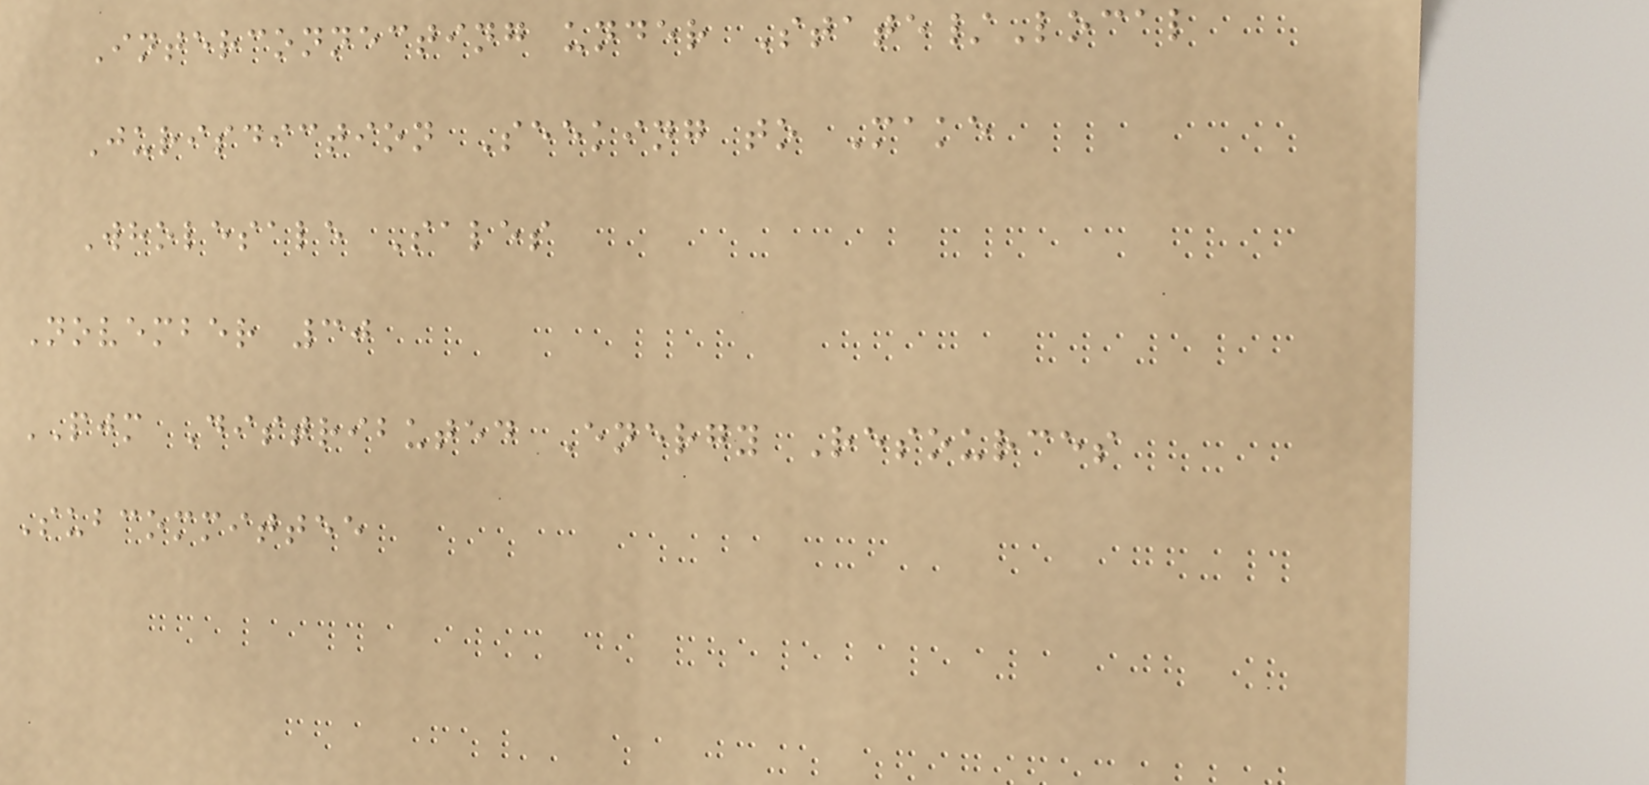Interconnecting under State/Local
Jurisdiction Seeking to Make
Wholesale Sales
November 30
PJM Distributed Energy Resources
Subcommittee
